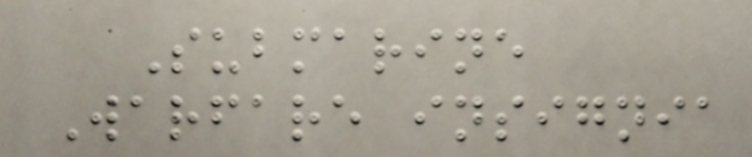Submarine
Warfare insignia
